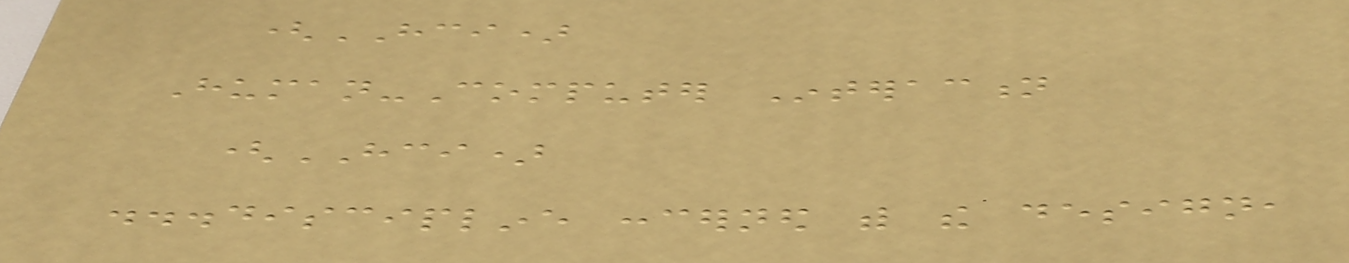(HCI)
Human-Computer Interaction
(HCI)
...discipline concerned with the design,
